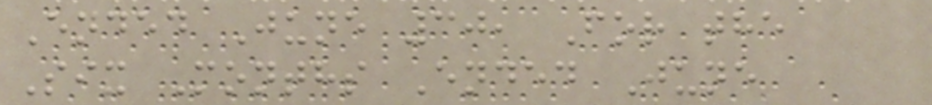Ended June 30, For the
Six Months Ended June
